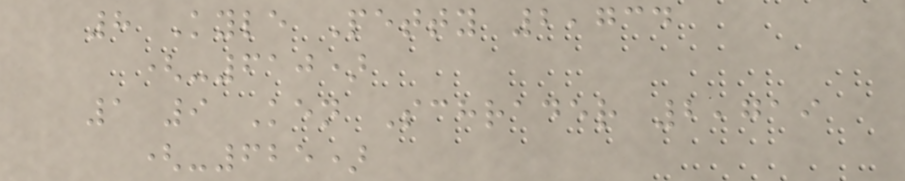8 Kyle Petty 2,734
(-610)
1 9 Ken Schrader 2,719
(-625)
